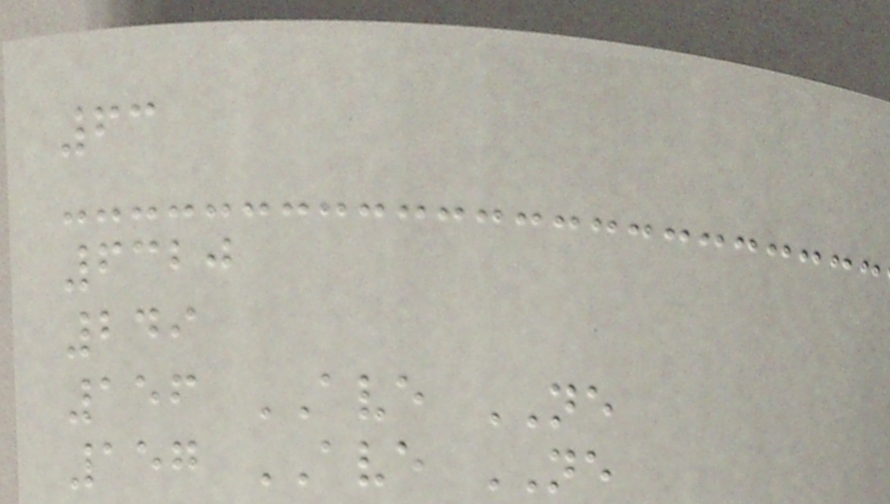63
6320
249
156 AVE NE
157 AVE NE
